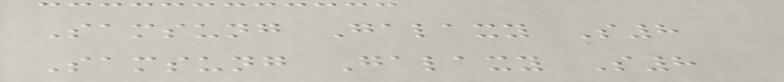Samsung Galaxy S8
Samsung Galaxy S8
